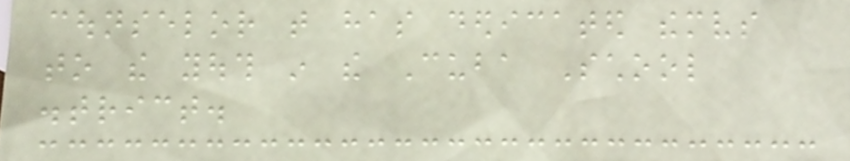counselor that has dedicated themselves
to the youth in the Cuba School
district.
